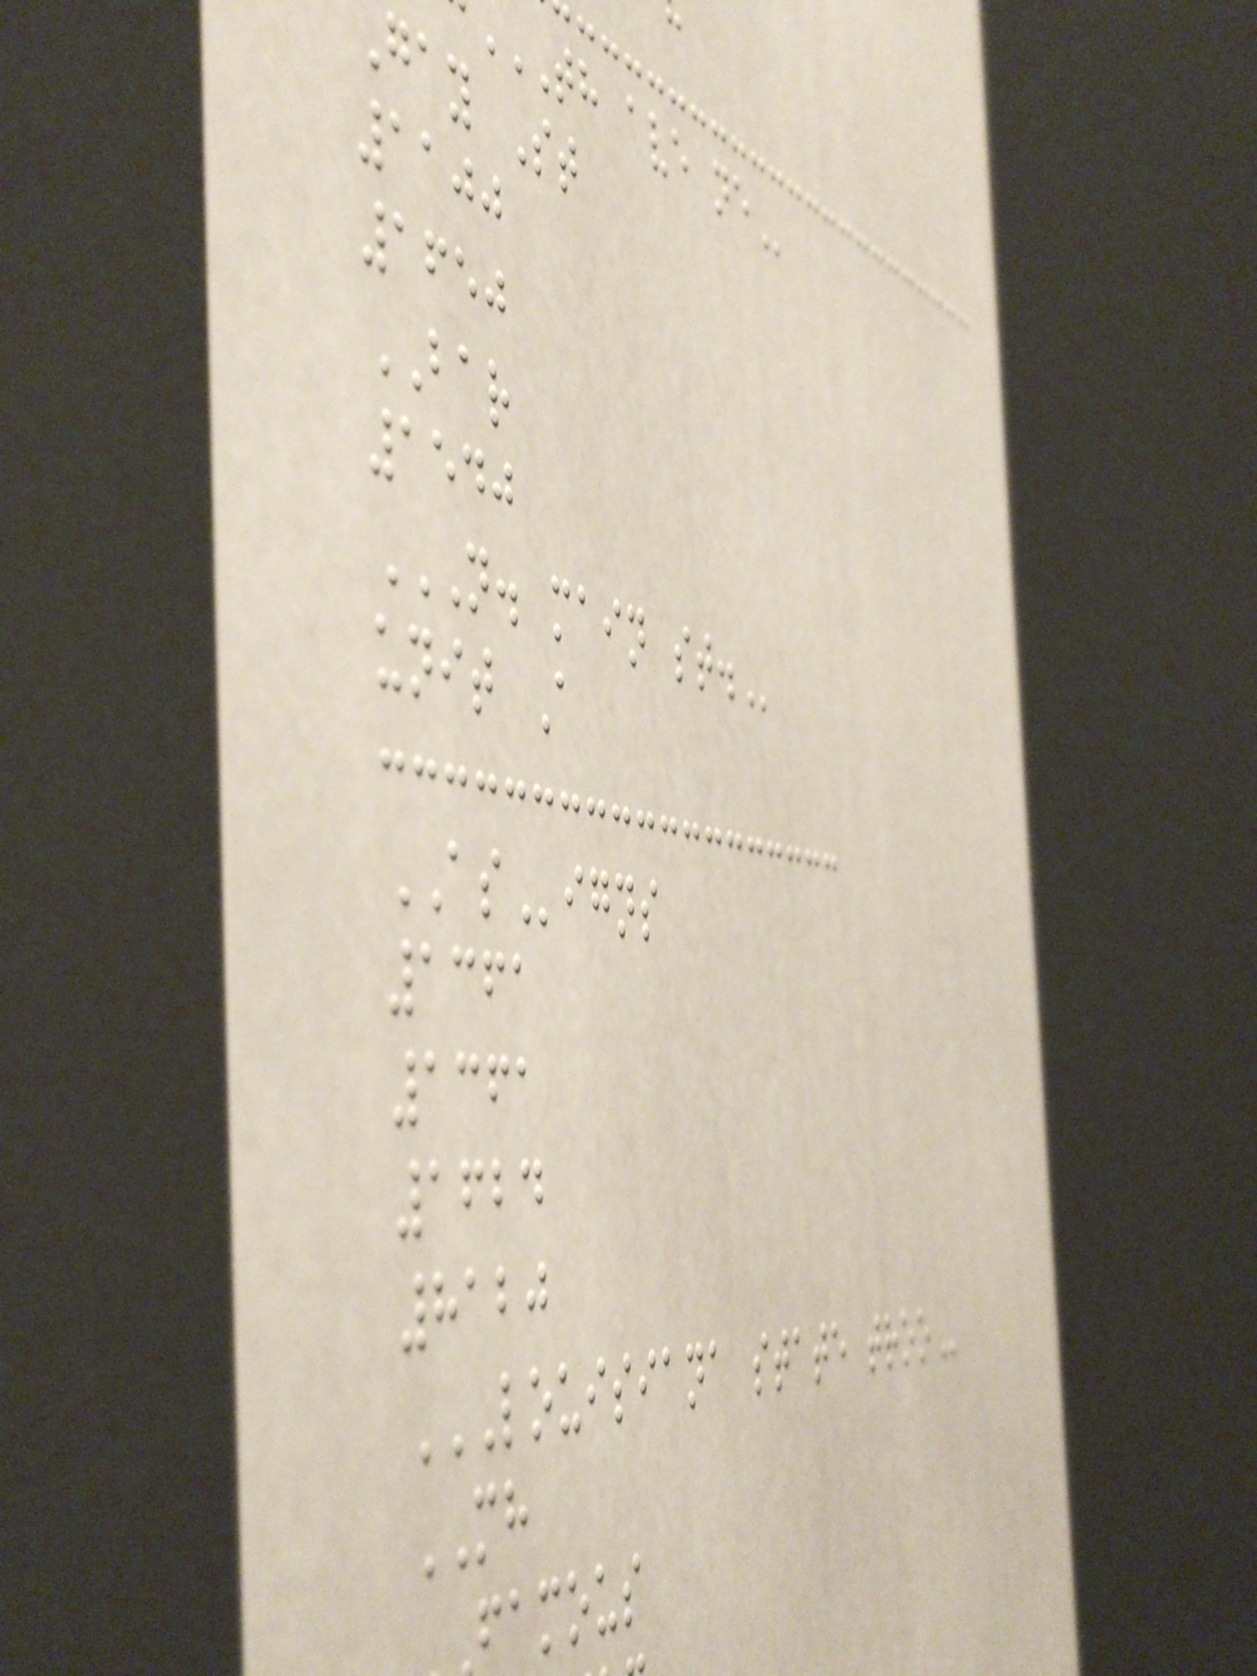TH ave
gay St
1100
1650
BAR
1540
N. MAIN ST.
unit A
ASigns
1361
1361
1624
8120
LOUISIANA STATE TROO
MH
famous
